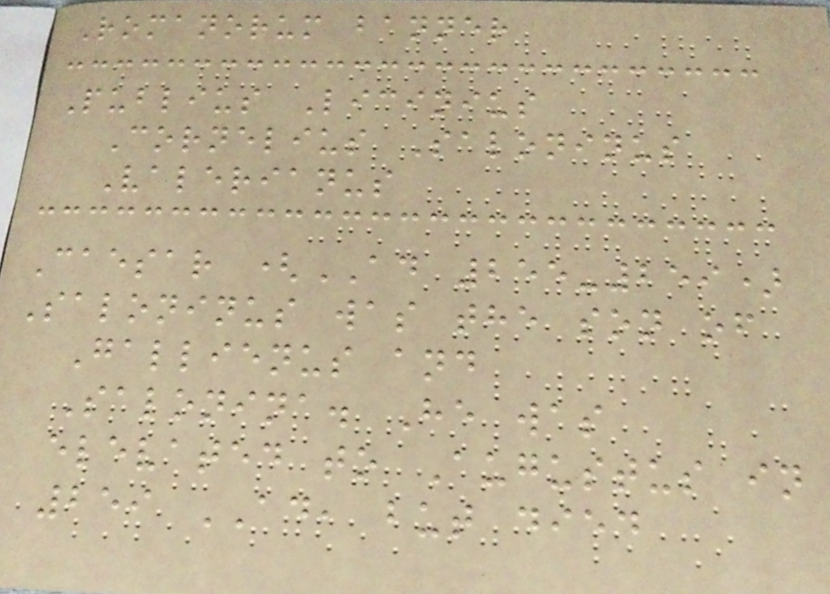Romanorum banner
Publius Licinius
Cornelius Saloninus
Valerianus
Caesar (AD 255-259)
Saloninus was the son of
Gallienus and
Salonina. He was
elevated to Augustus in
259 AD, but died
